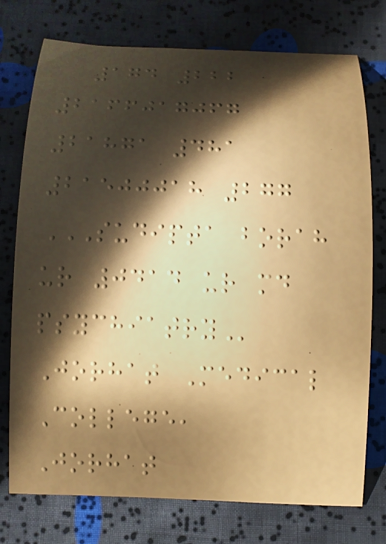174 222
2166017067
21871 481
21500018 277
SUDIPTA BORAH
UR 0414 UR MD
PSYCHIATRY
Jorhat Medical
College,
Jorhat
